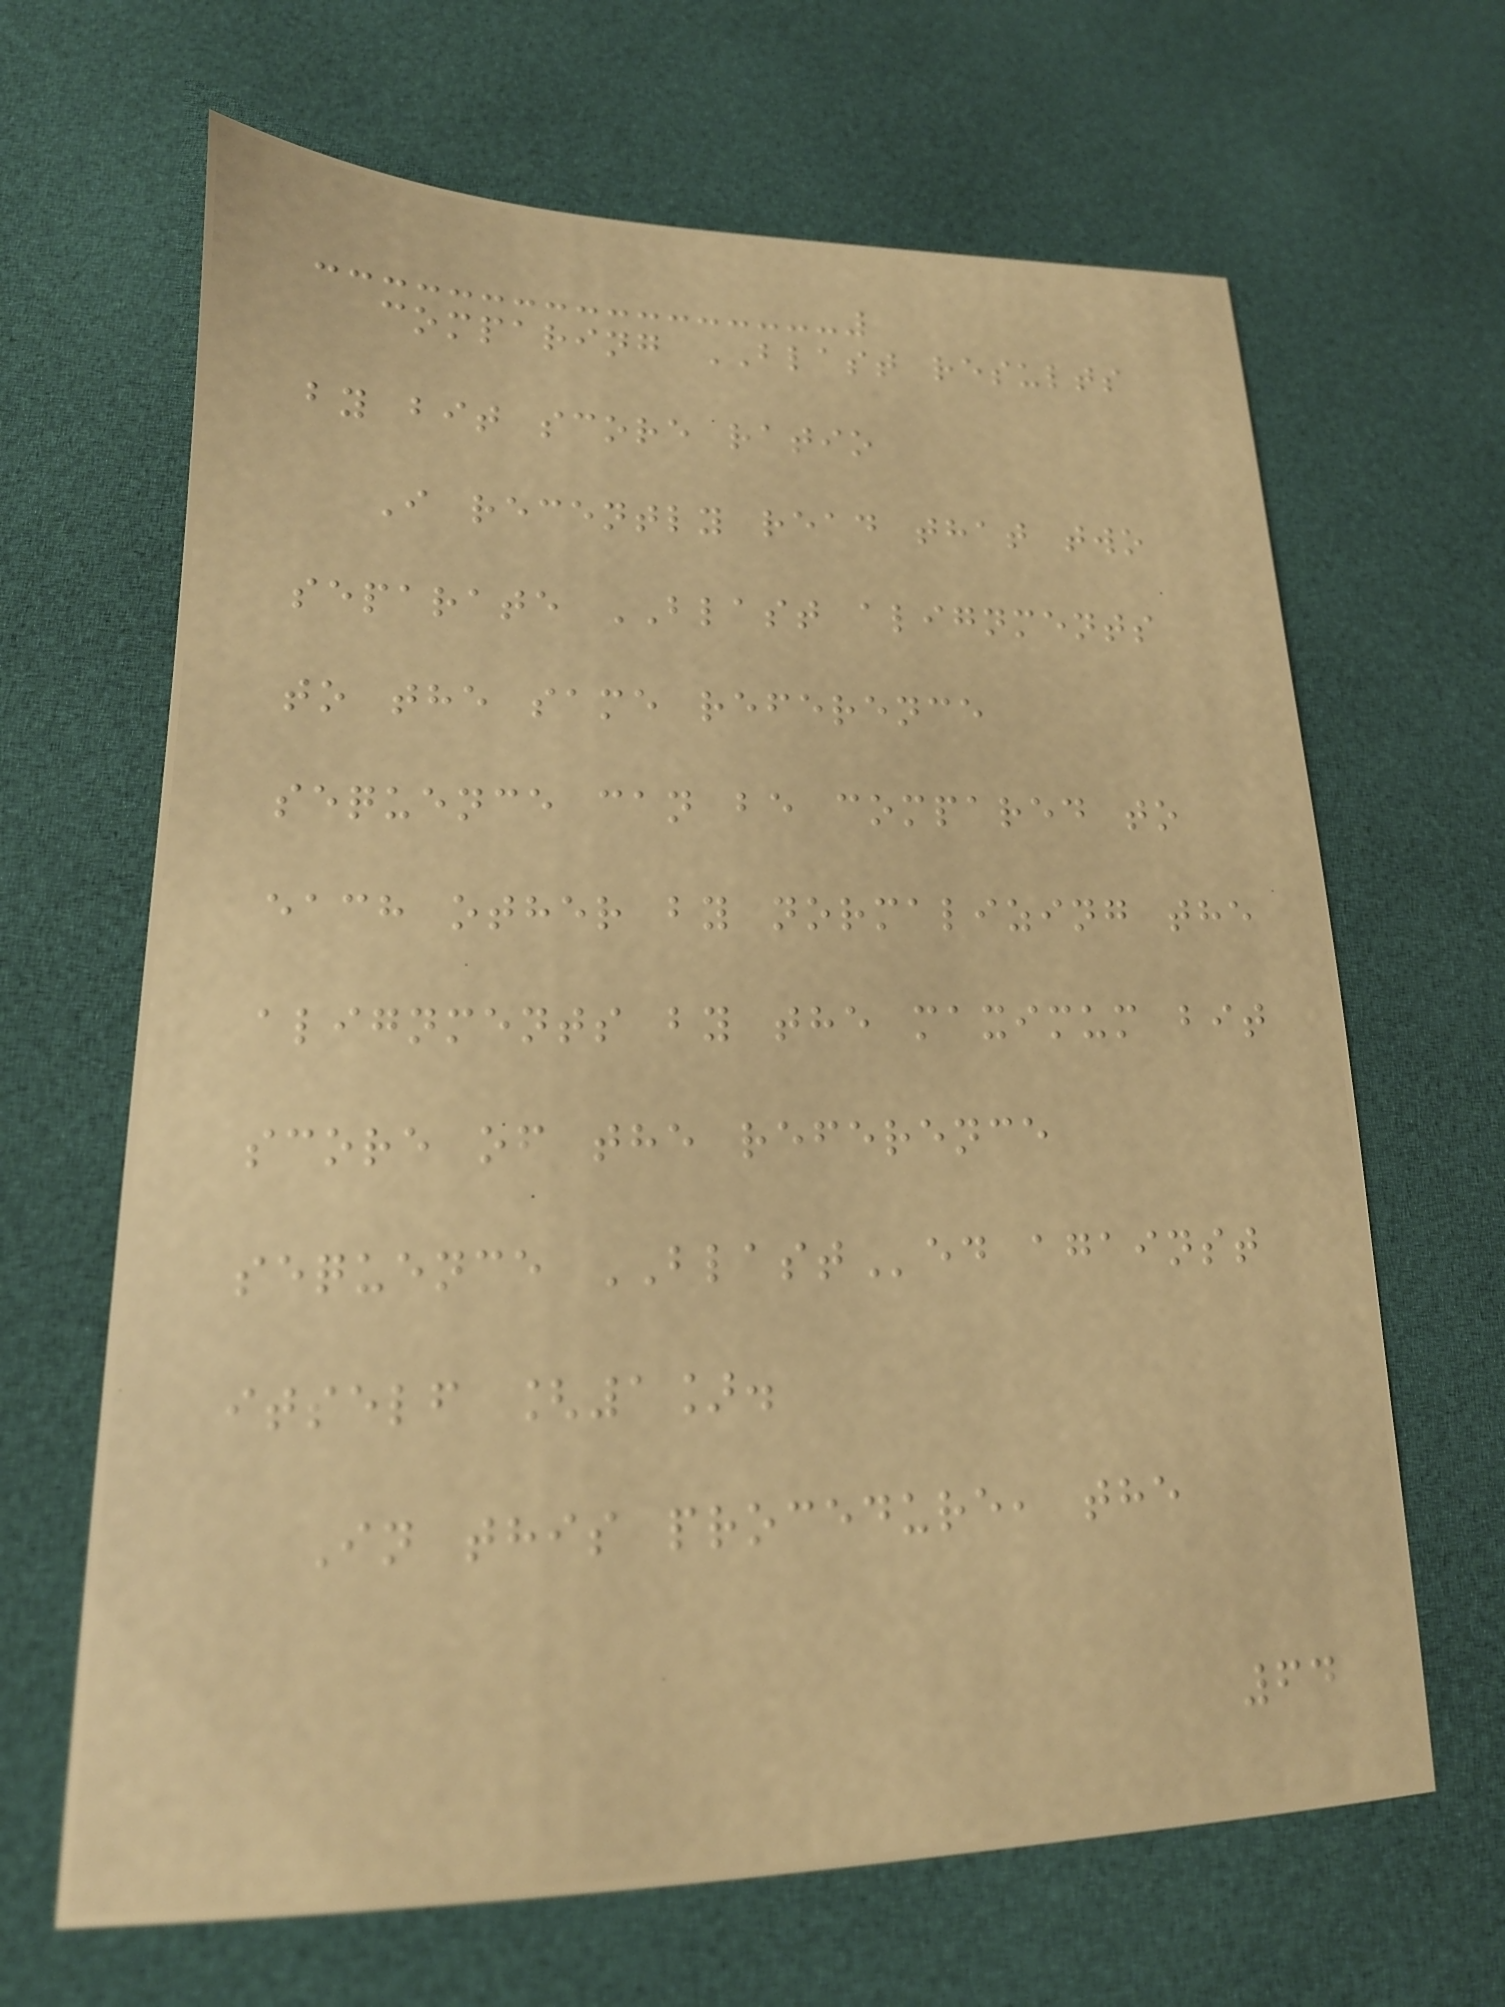comparing BLAST results
by bit score ratio
I recently read that two
separate BLAST alignments
to the same reference
sequence can be compared to
each other by normalizing the
alignments by the maximum bit
score of the reference
sequence BLASTed against
itself [1].
In this procedure, the
64
